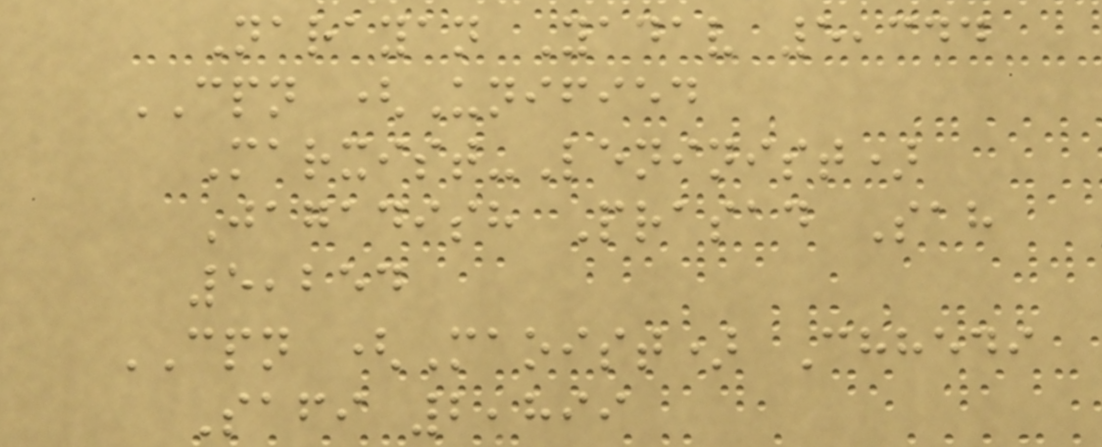Narayan Yadav 5,344
CPN (Unified
Marxist-Leninist)
Jagadish Prasad Sah
5,254
CPN (Maoist) Chhedi
Safi 2,899
